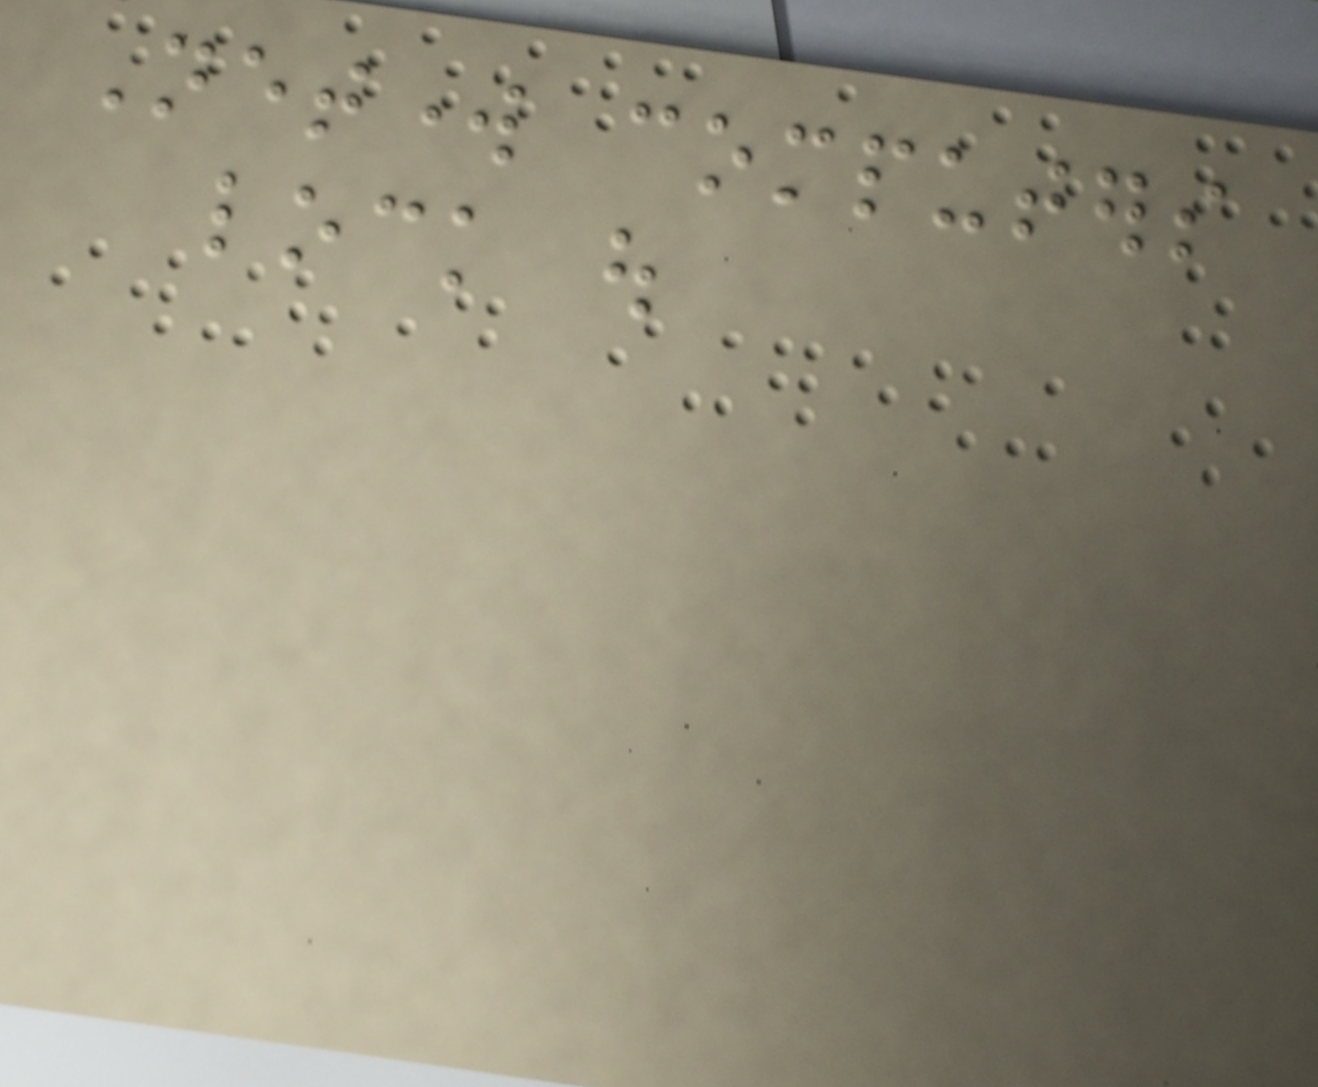Network computers
lock out
